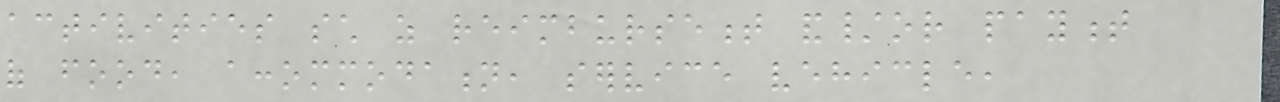activities such as reimbursement and/or payment
of food, accommodation, service vehicle,
